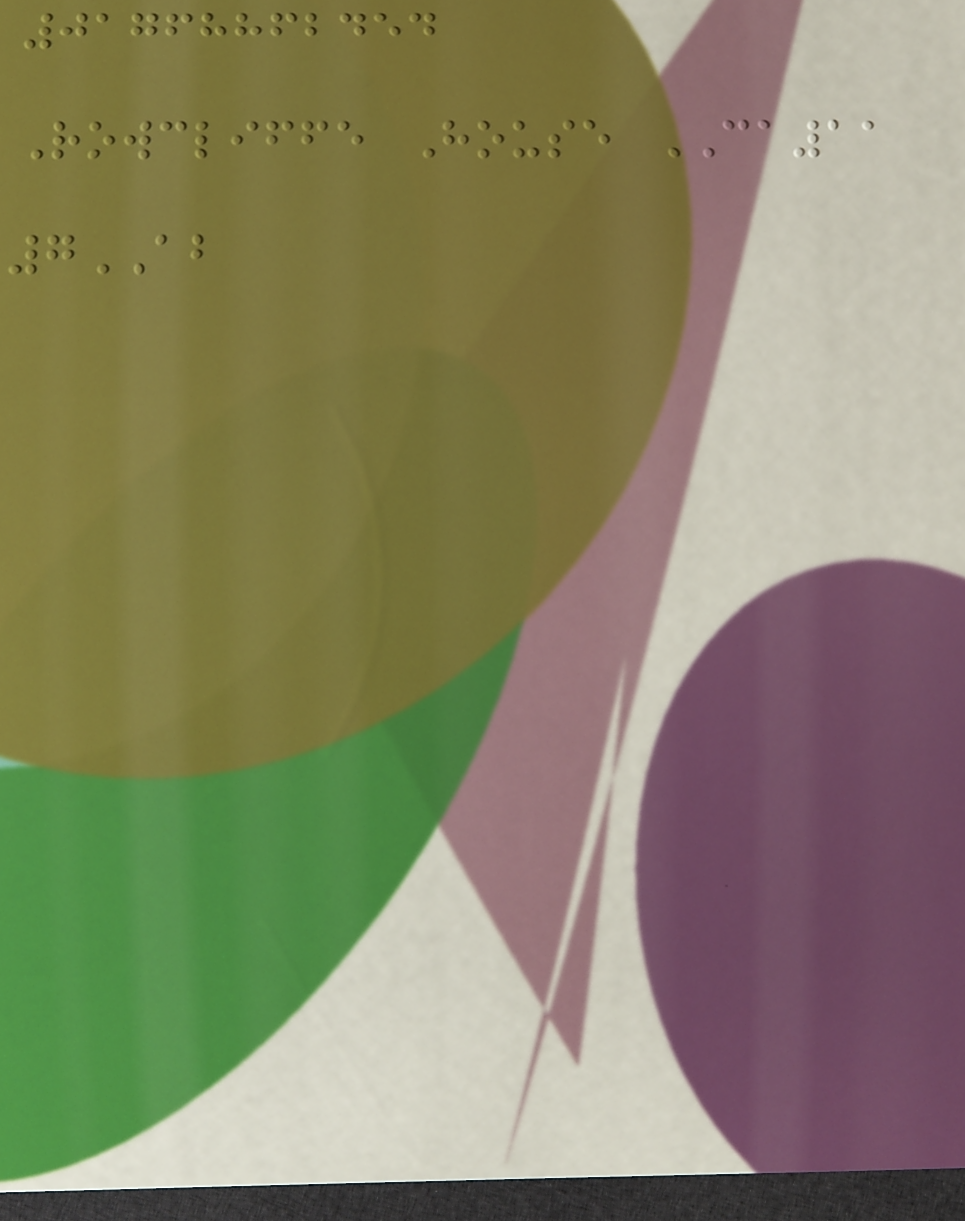01768862454
Rowcliffe House CA11
7AB
